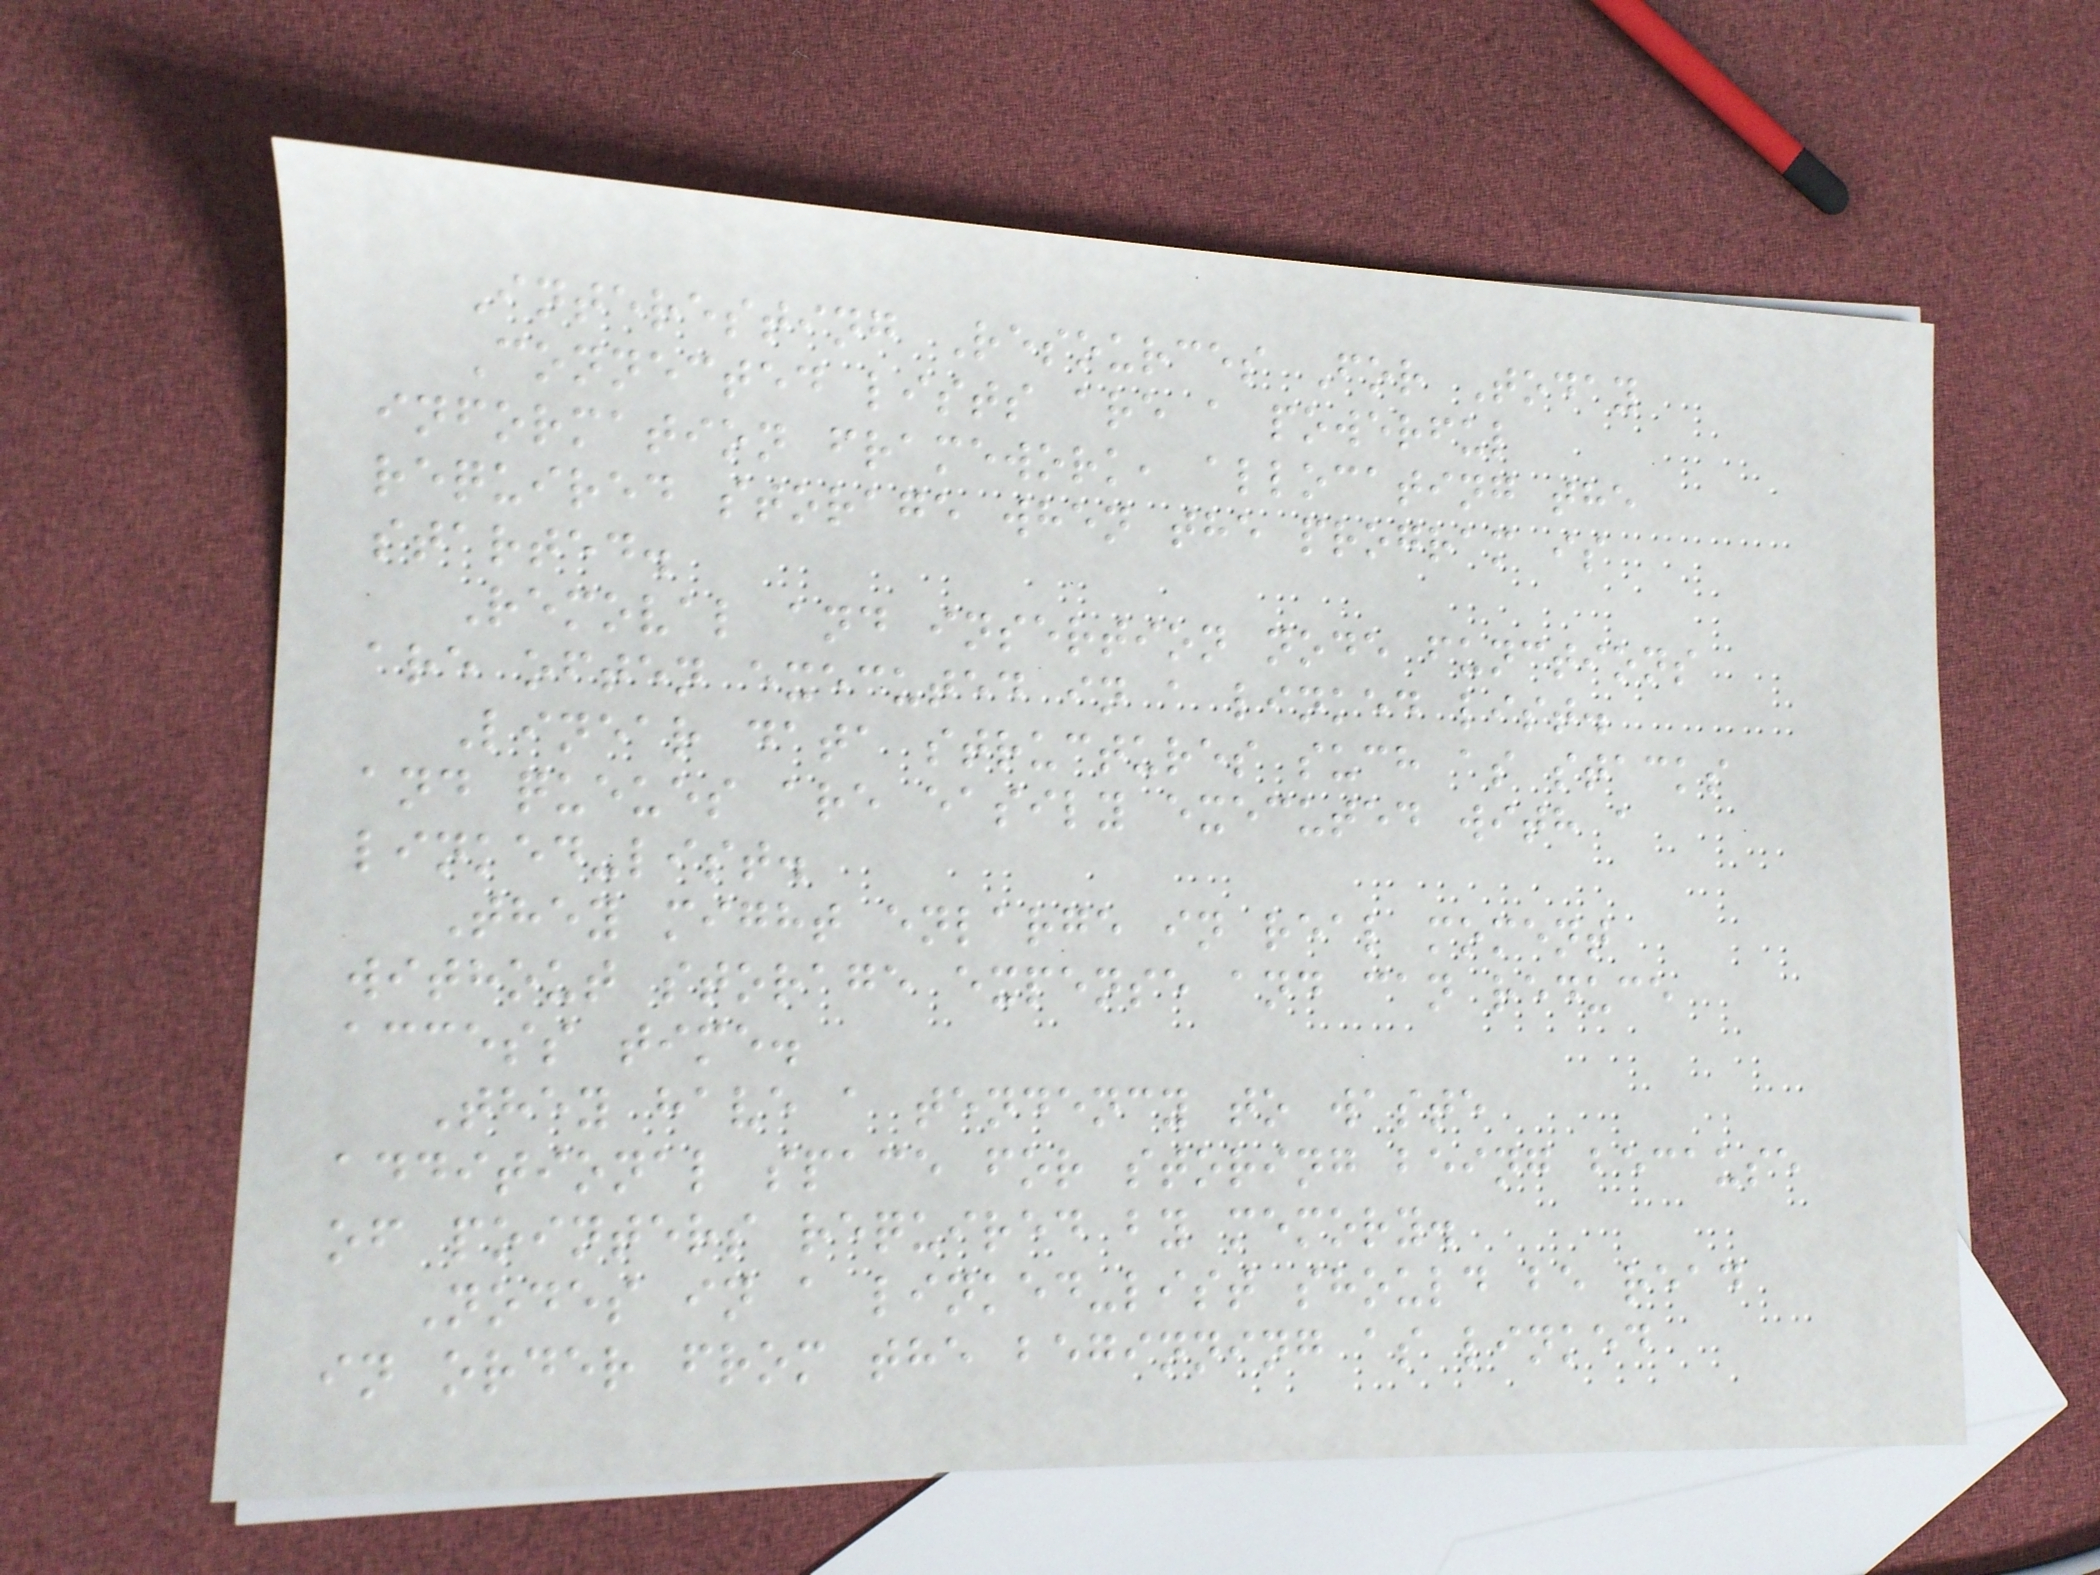Interesting Resources For Today
Connected lists are a powerful
information framework, allocating the
required storage when the program is
started.
Removal and insertion node functions
are often executed in a linked list.
Linear data structures such as stacks
and queues are easily executed with a
linked-list.
They might enlarge in real moment
without storage expense and can reduce
access time.
They have a tendency to waste
additional space for storing being because
of pointers required by memory.
Nodes in a linked-list should be read
in order from the beginning as linked
